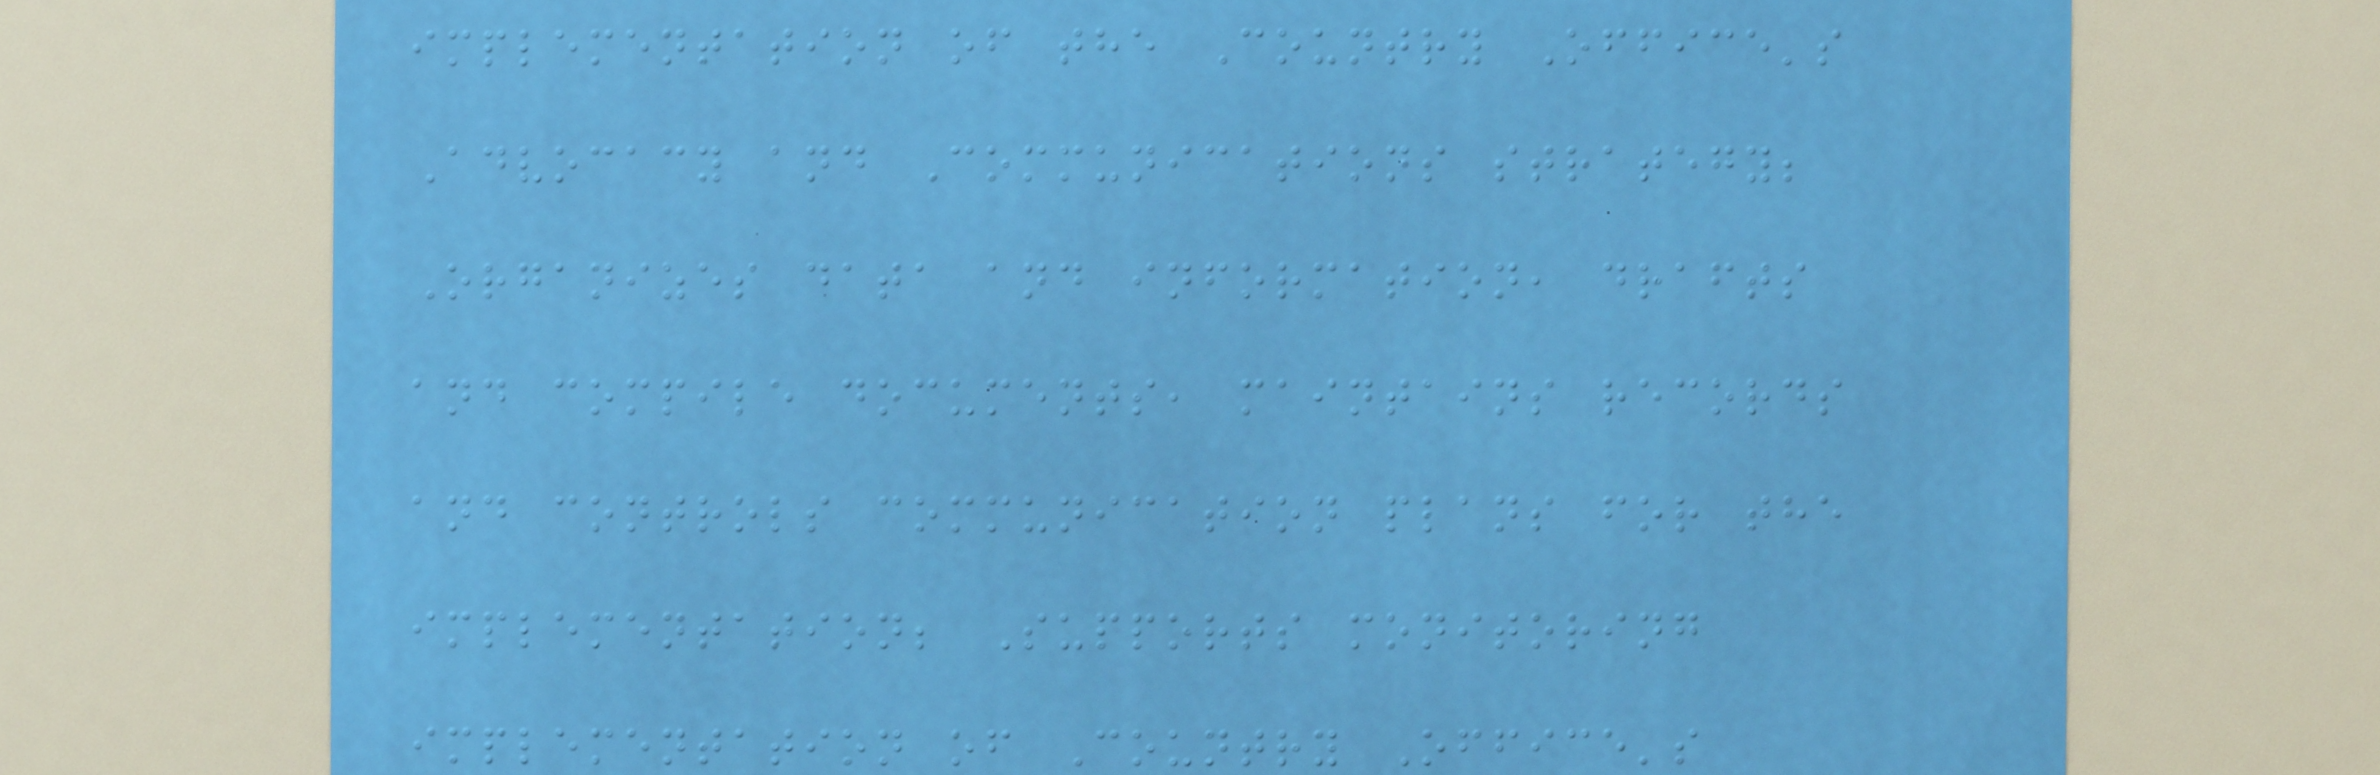implementation of the Country Office's
Advocacy and Communications strategy;
Organizes data and information, drafts
and compile documents, maintains records
and controls communication plans for the
implementation; Supports monitoring
implementation of Country Office's
